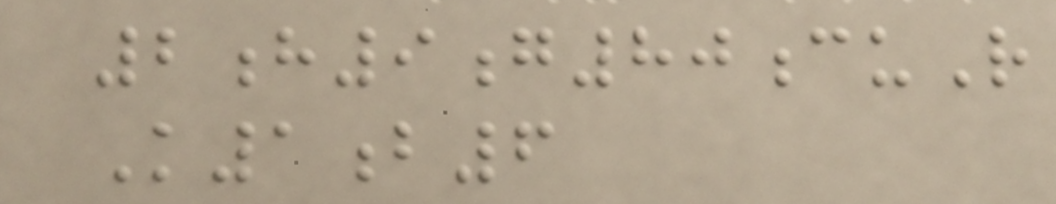2h9g80cuR
K1b6
